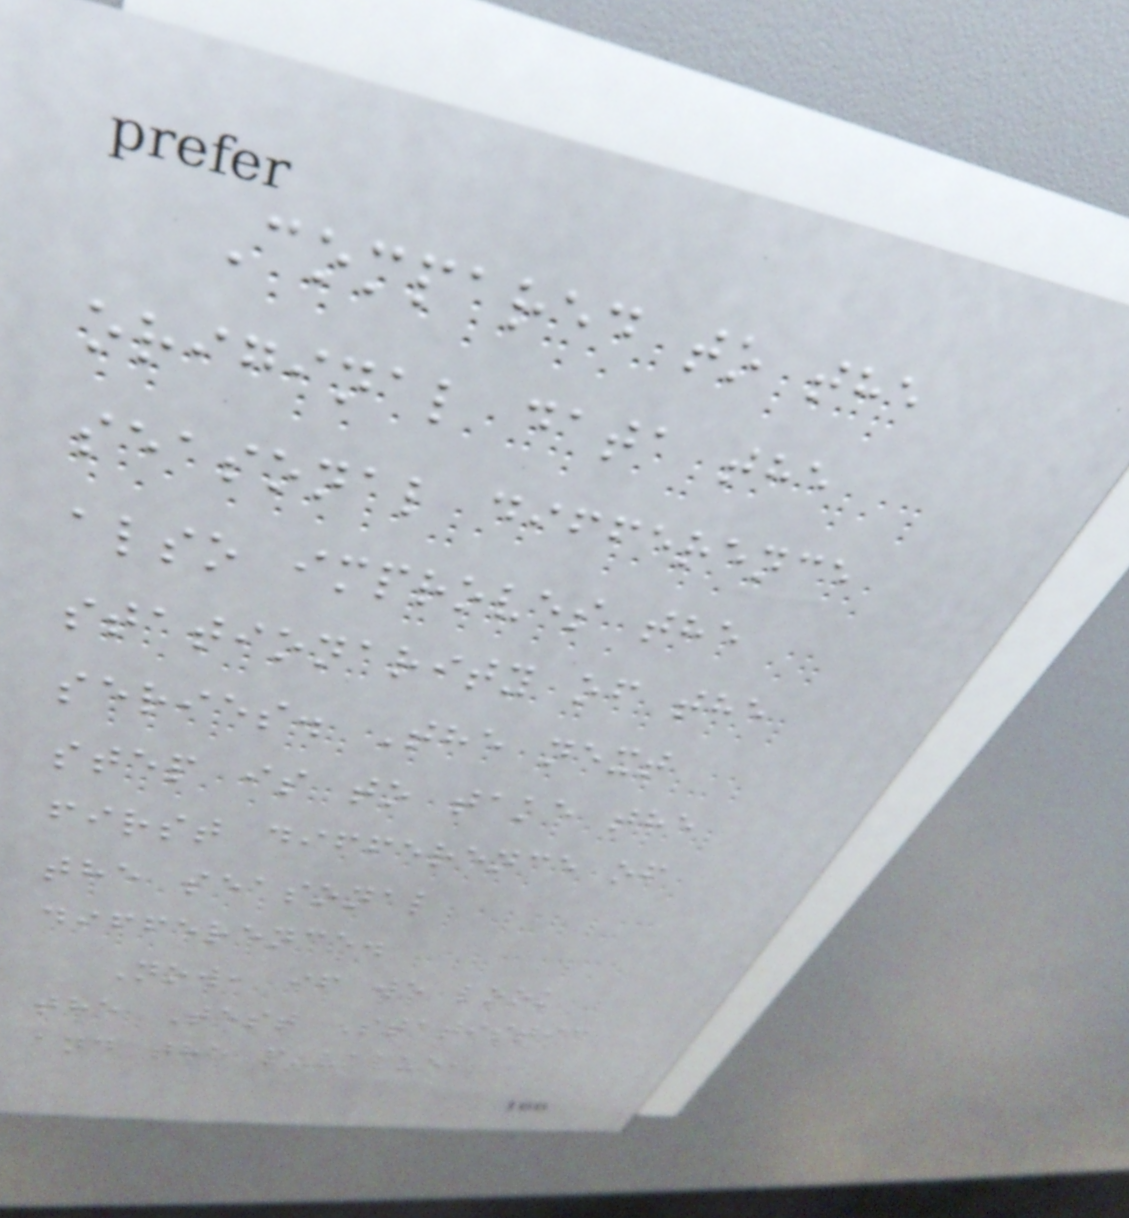Compared to the
original data the
seasonal difference
also improves the
stationarity of the
series. The next
step is to take the
first difference of
the seasonal
difference.
Now, if we look
the Test Statistic
and the p-value,
